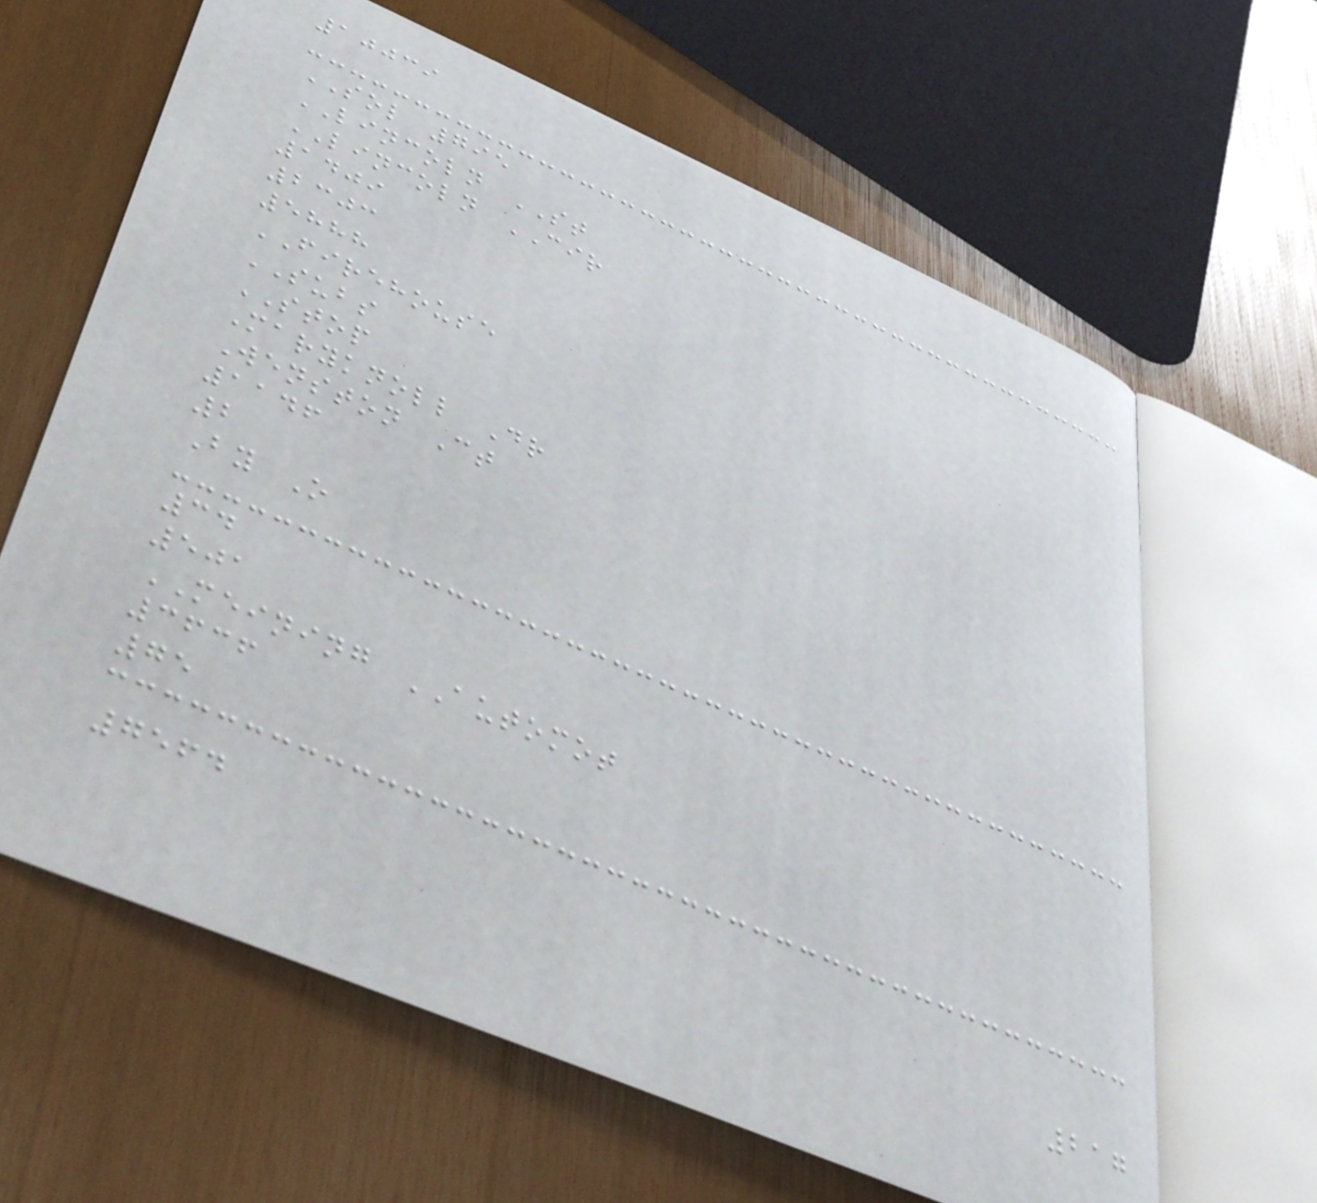10039
SOL 795
LINCOLN ST
LINCOLN CIR
1409
2303
5888
FIREHOUSE
SUBS
STOP
Maryknoll Dr
Wenston Ct
1146
2
By O
34
501
MEINING AUTOMOT
3636
75
7564
217
